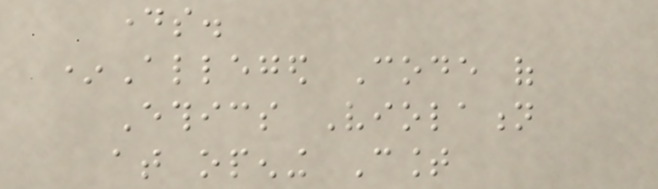days.
*Alleged Code of
Ethics Violation
at opening Count
